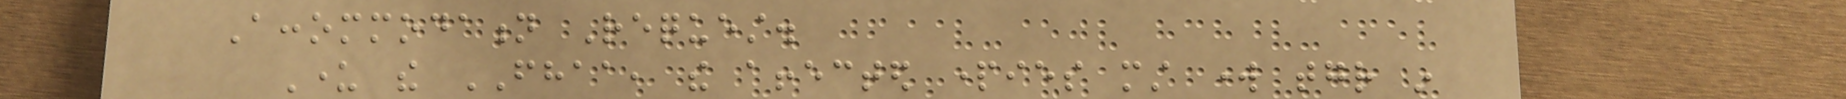Accommodation Request.
Under the FHAA, the affected parties must work together in
